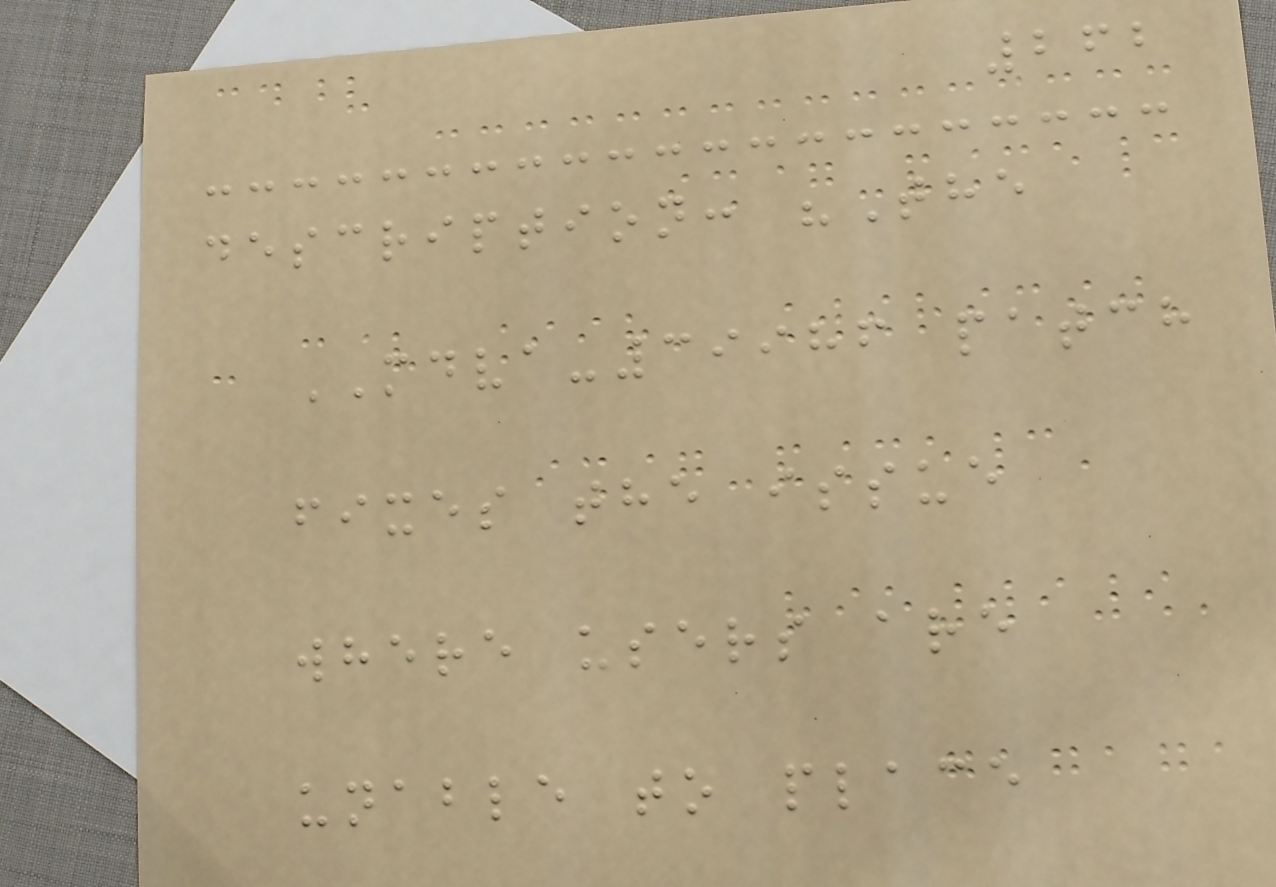262
description: "The
MDVA-39986 patch
fixes the issue
where users are
unable to place
